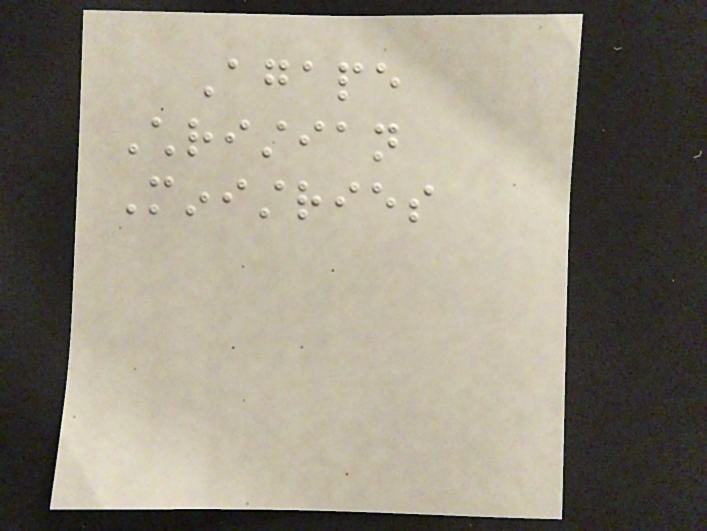Agape
Christian
Ministries
